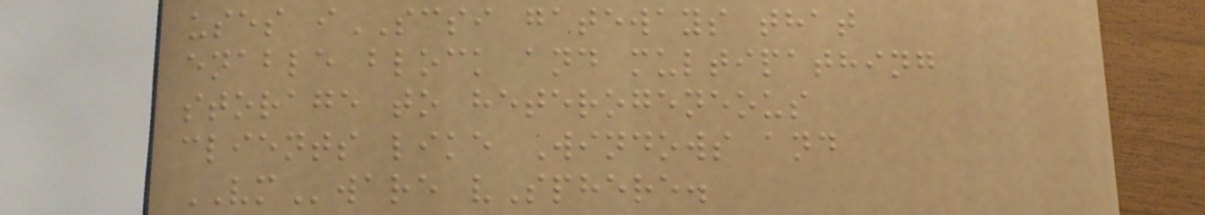uses iSCSI gateways that
enable block and multipathing
storage to heterogeneous
clients like Windows and
VMware vSphere.
